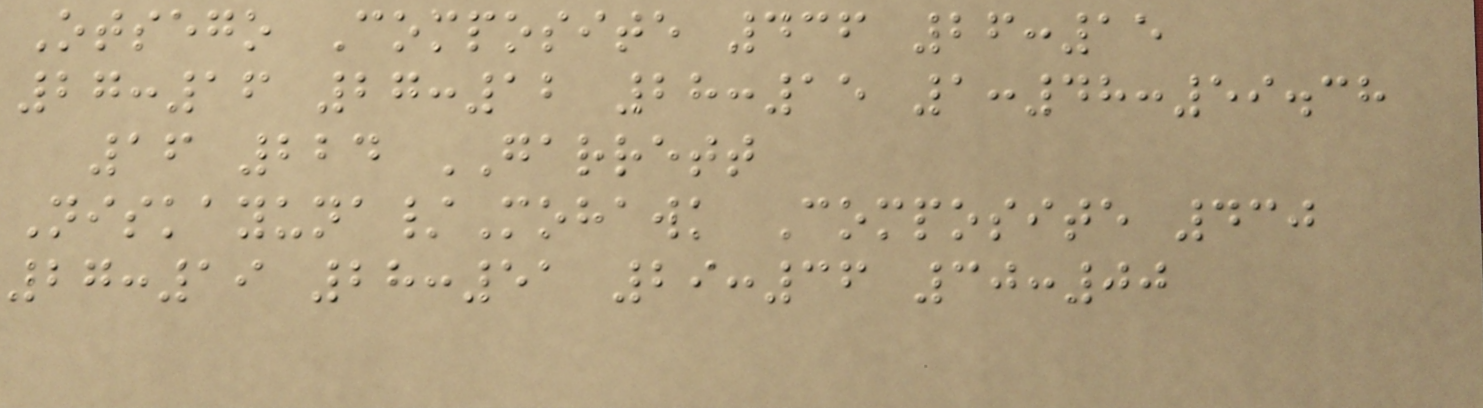Otsego Composite 436 26:15
27:16 27:12 28:15 1:48:59.38
16 224 GARRETT
Niskayuna/Mohawk Composite 430
27:19 28:51 29:36 30:00
